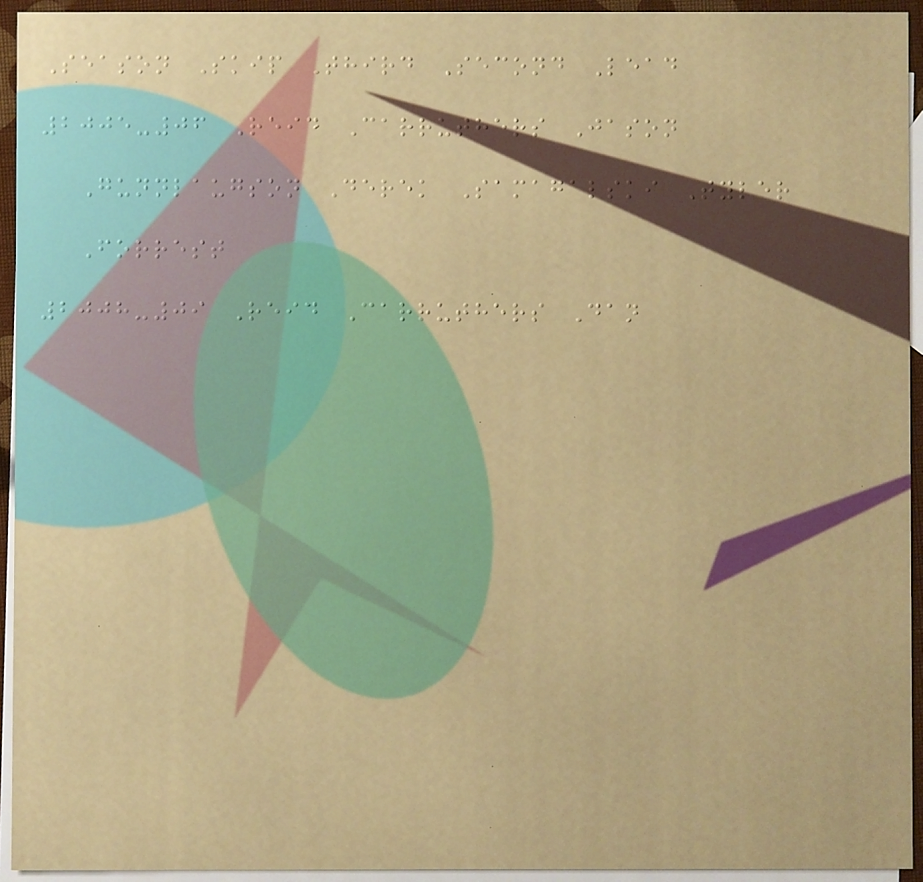Season Skip Third Second Lead
2005-06 Reid Carruthers Jason
Gunnlaugson Derek Samagalski Tyler
Forrest
2008-09 Reid Carruthers Dan
